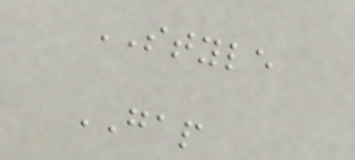STYLE
GAP
